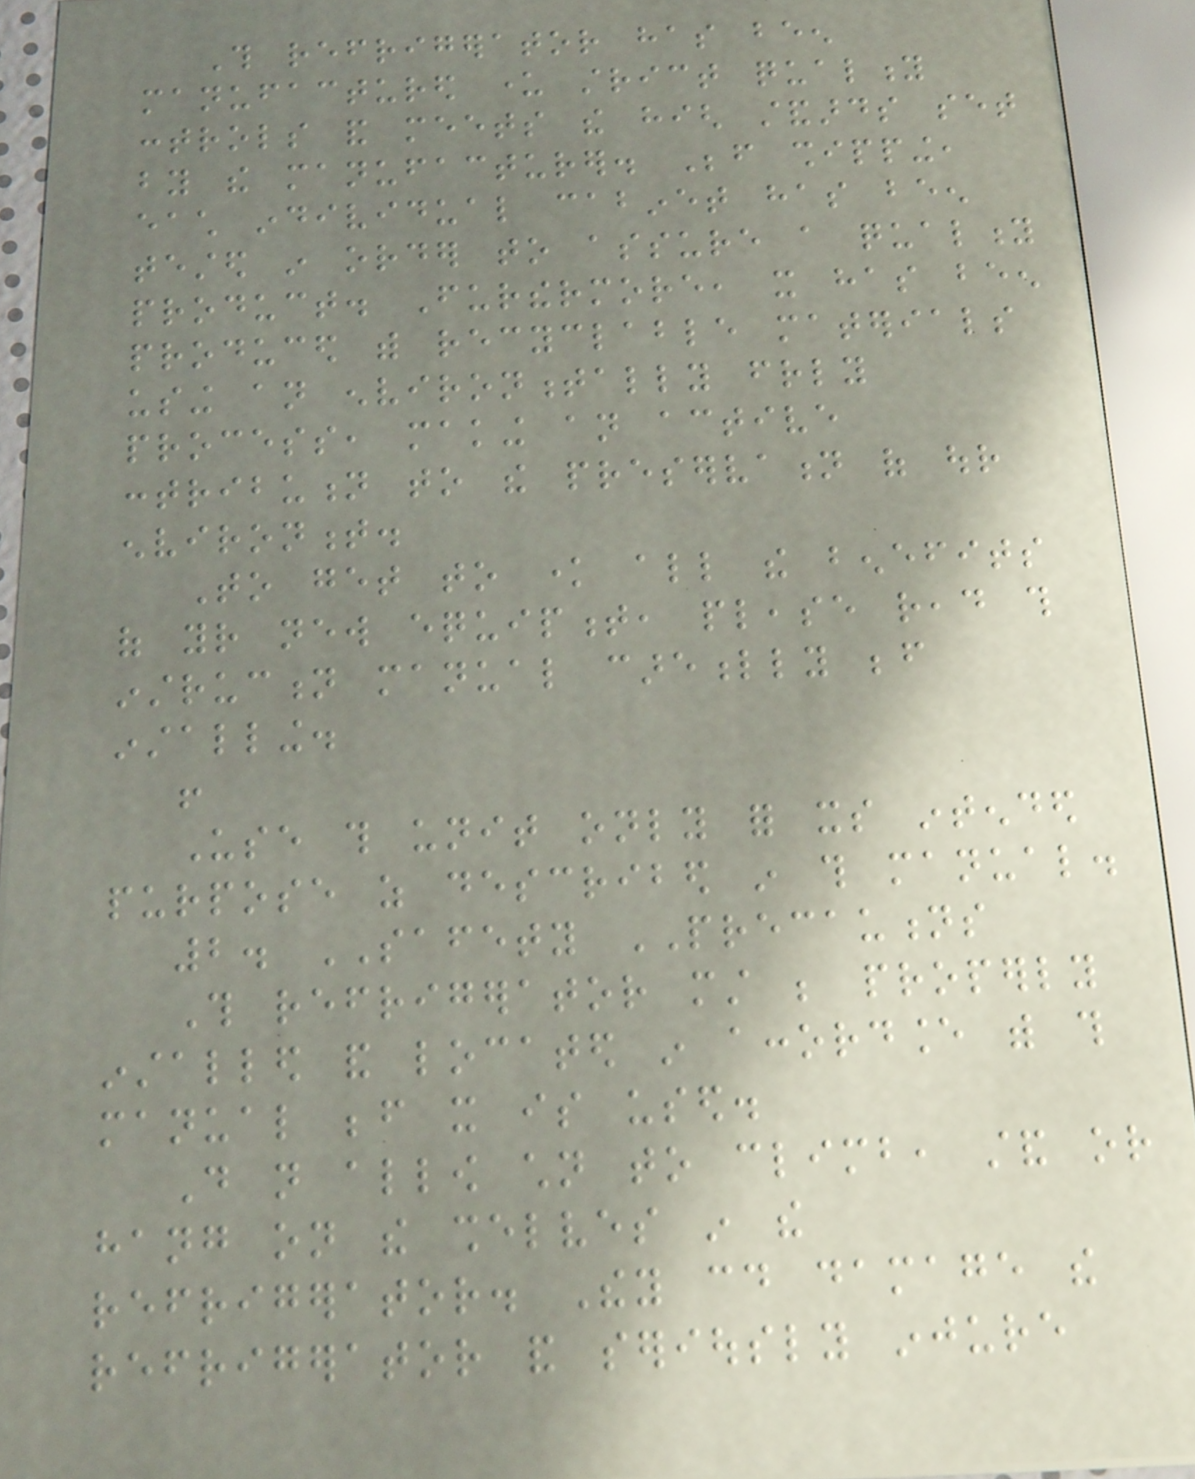This refrigerator has been
manufactured under strict quality
controls and meets the high standards set
by the manufacturer. Before shipping,
each individual cabinet has been
tested in order to assure a quality
product. Furthermore, it has been
produced with recyclable materials
using an environmentally friendly
process, making an active
contribution to the preservation of our
environment.
To get to know all the benefits
of your new equipment, please read this
instruction manual carefully before
installing.
!
Use this unit only for its intended
purpose as described in this manual.
2. SAFETY PRECAUTIONS
This refrigerator must be properly
installed and located in accordance with this
manual before it is used.
Do not allow children to climb, stand or
hang on the shelves in the
refrigerator. They could damage the
refrigerator and seriously injure
